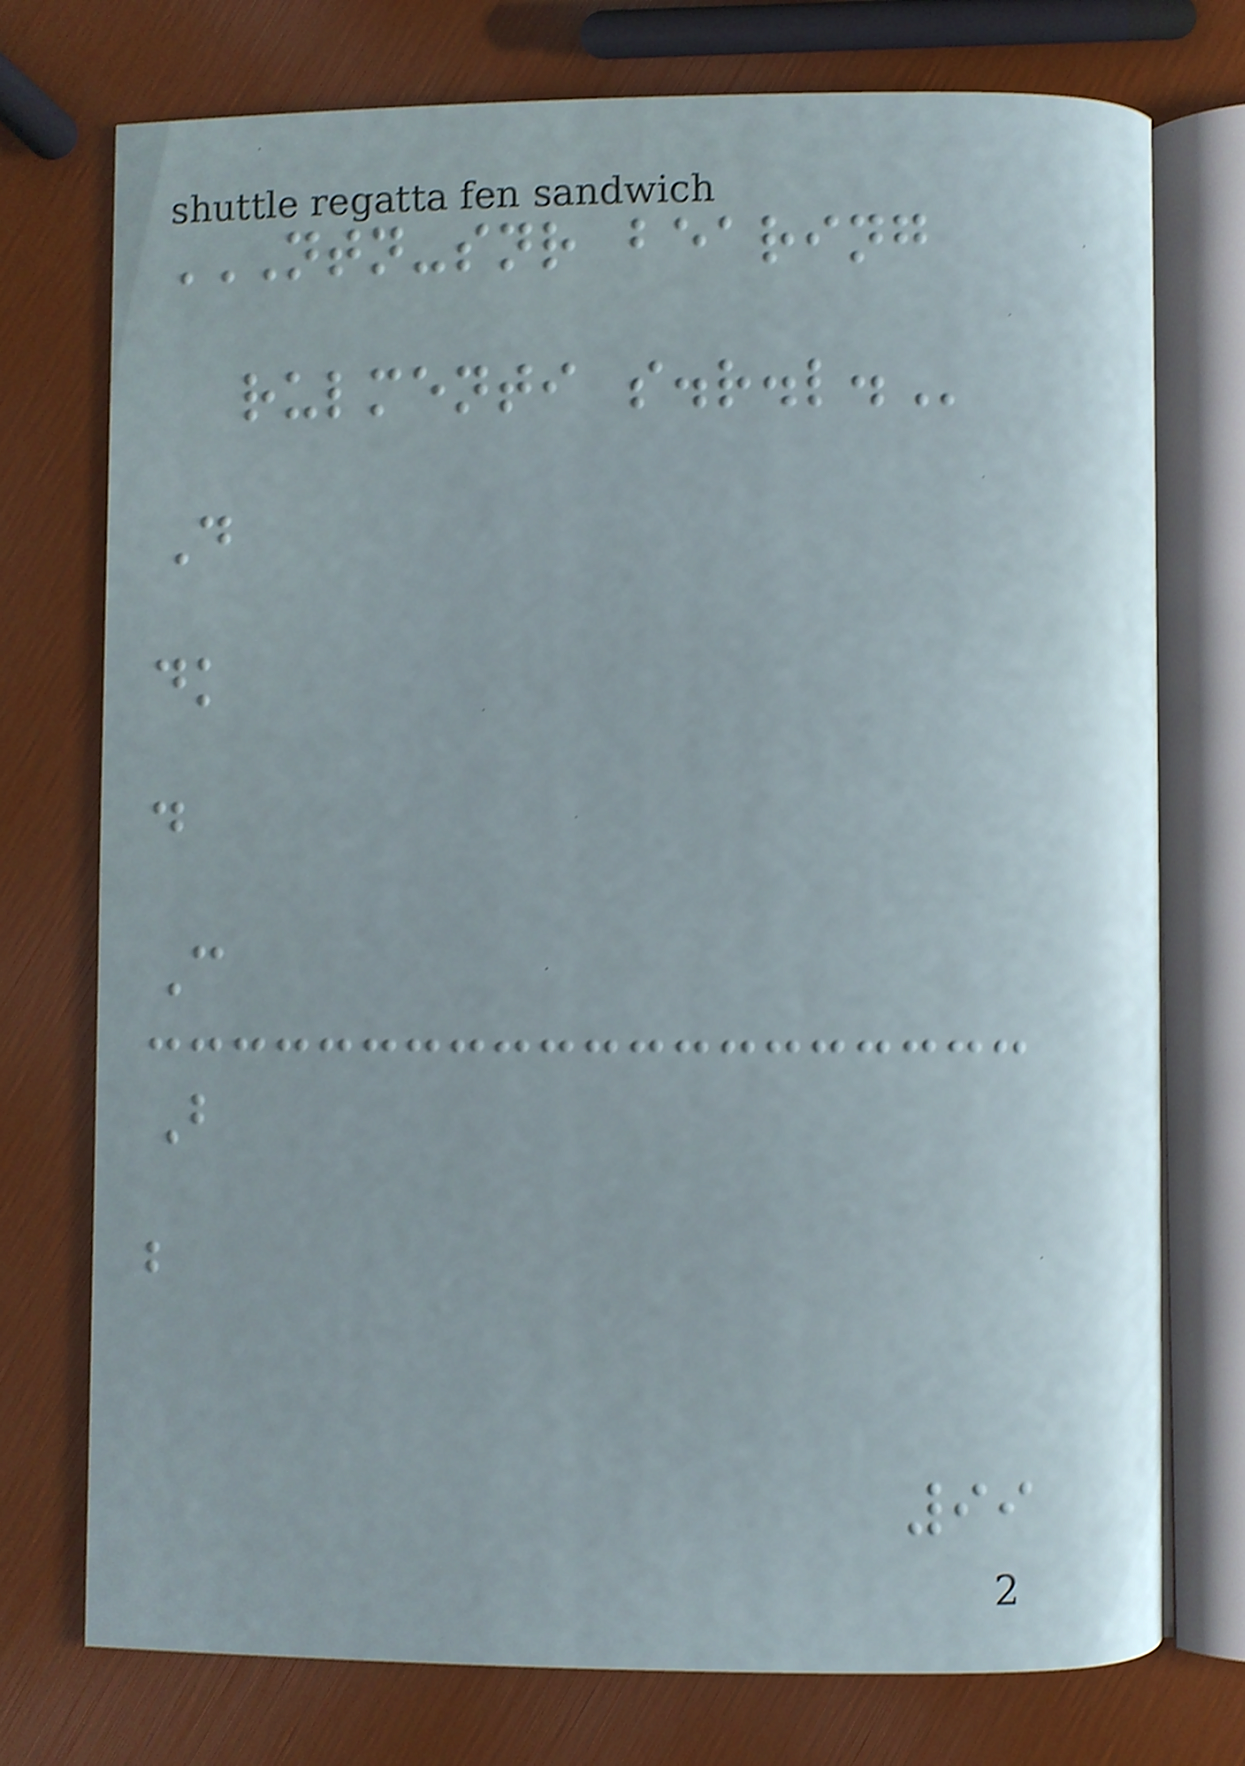NTN-SNR BEARING
RULMENTI S.R.L.
D
dk
d
C
B
b
99
